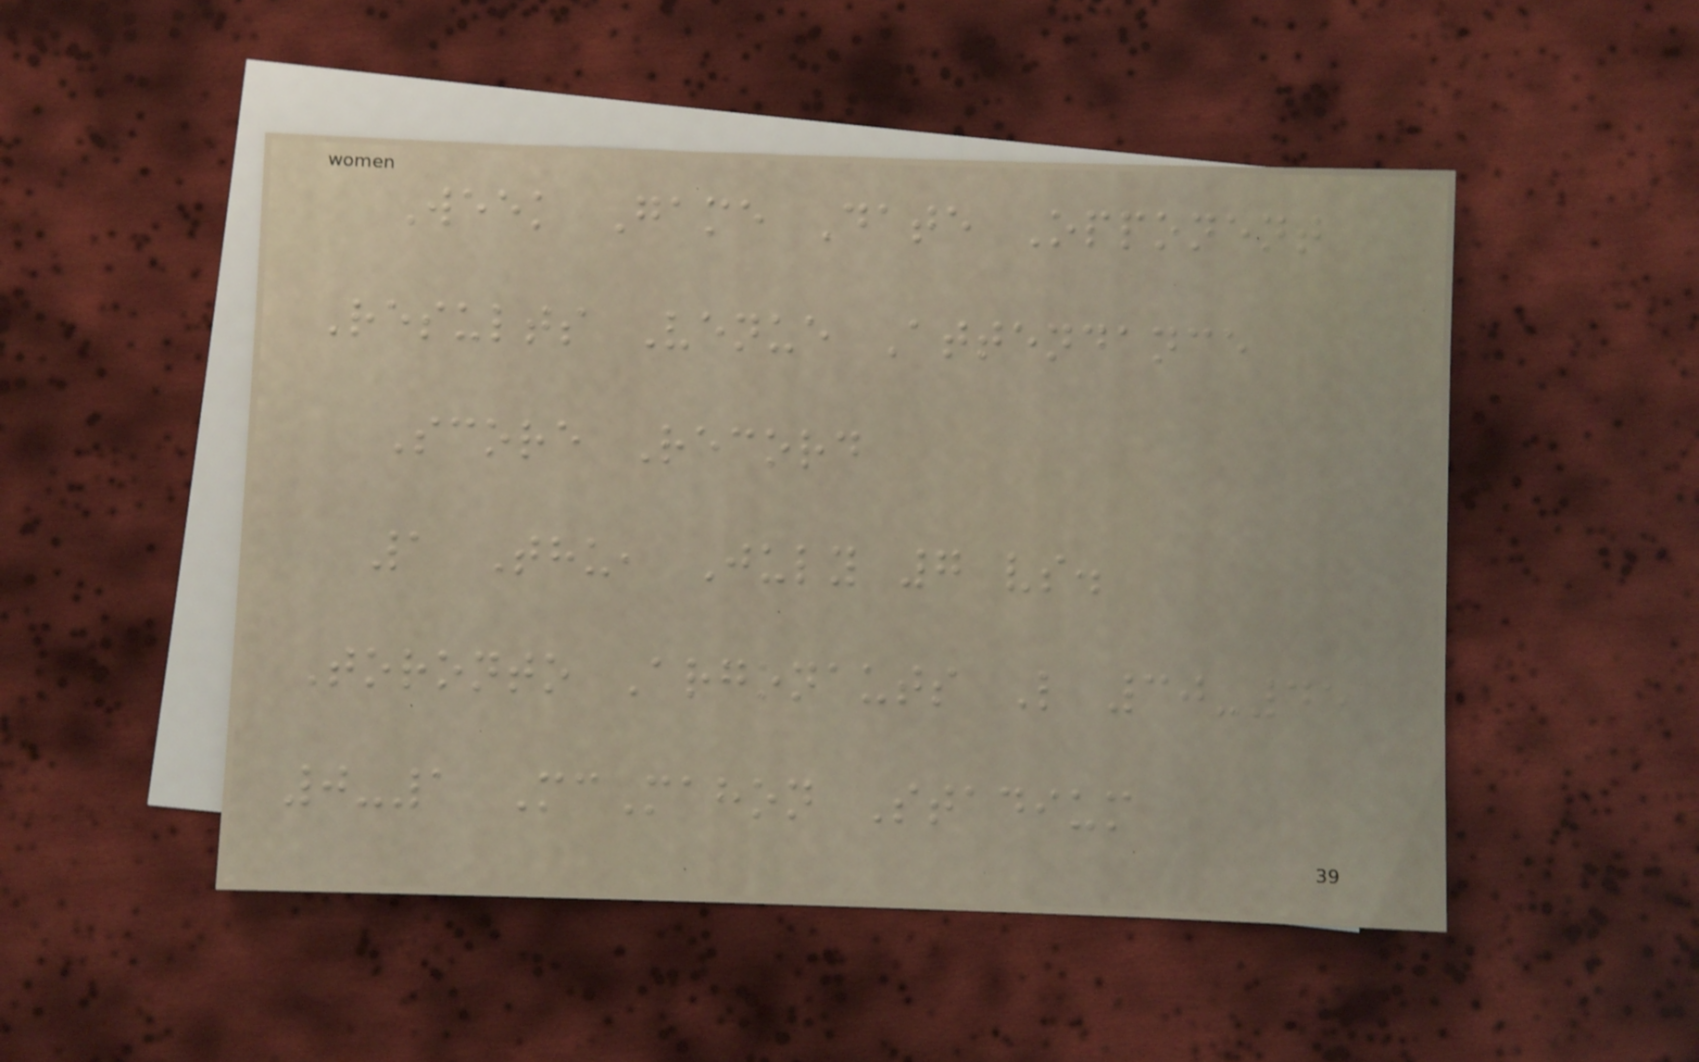Week Game Date Opponent
Results Venue Attendance
Score Record
1 Thu, July 7 vs.
Toronto Argonauts L 30-45
0-1 McMahon Stadium
